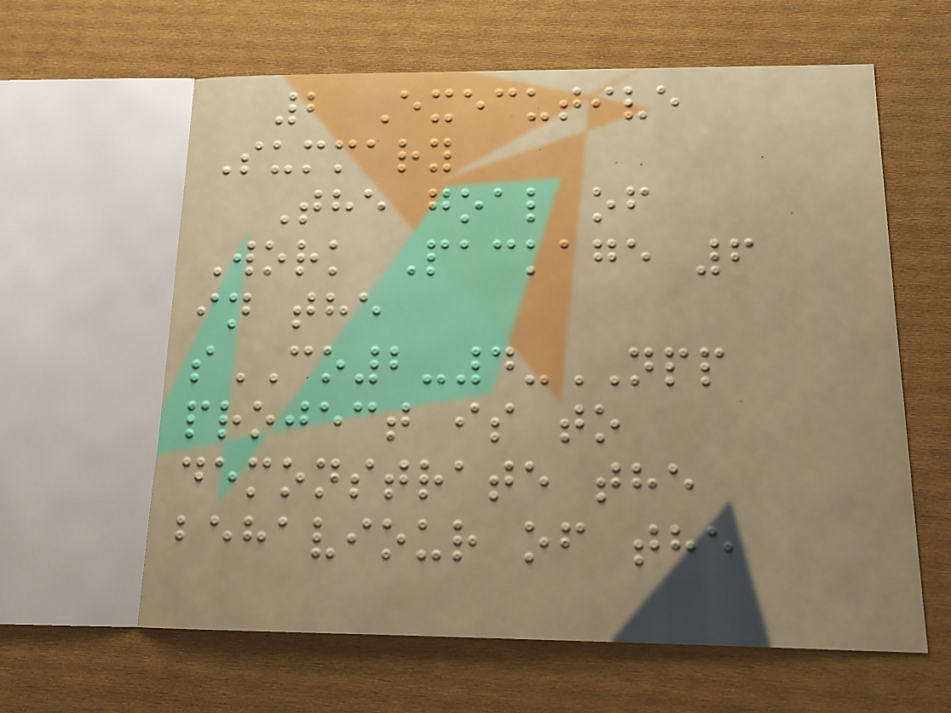2 Executive
Summary
The goal of
Work Package 6
in the
sCO2-4-NPP
project is to
demonstrate the
behaviour of the
